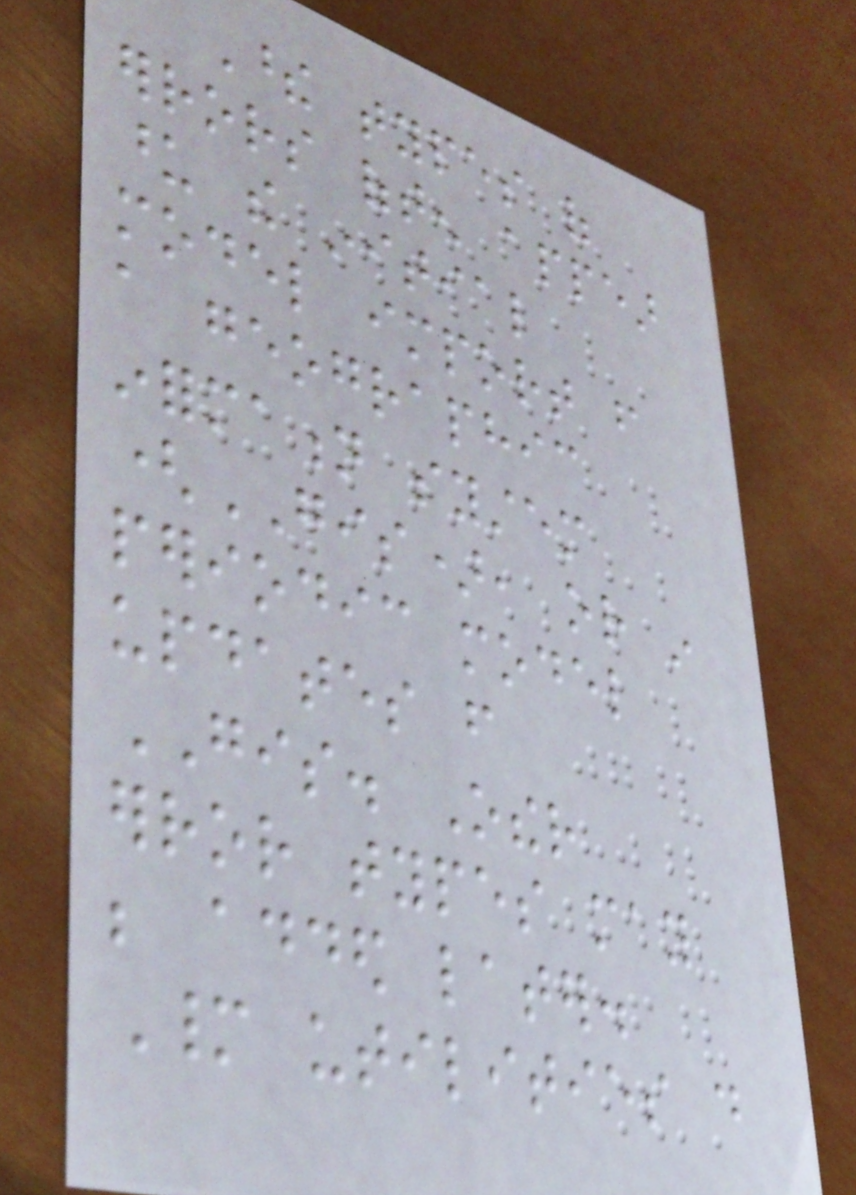These types of
errors often appear
upon the initial
model import from
a geographic
information system
(GIS), or in
periodic model
updates from
GIS. Other
error types may
be added later.
Many utilities do
